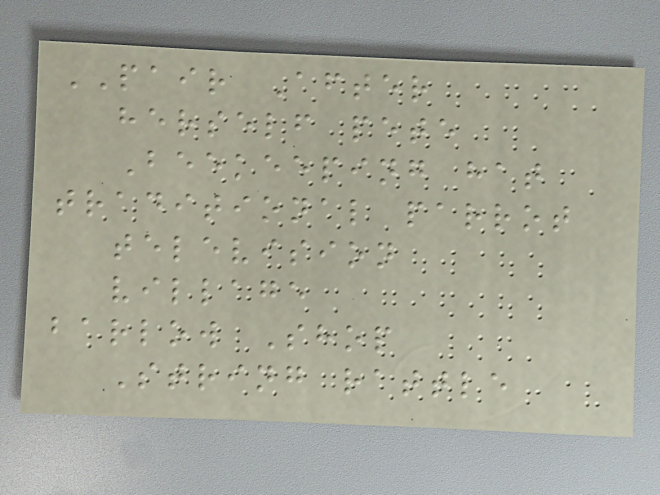PAIR After
herself pete
Beekeeping hat
traditional parrot
television
village
barlow Shop
String rattle
